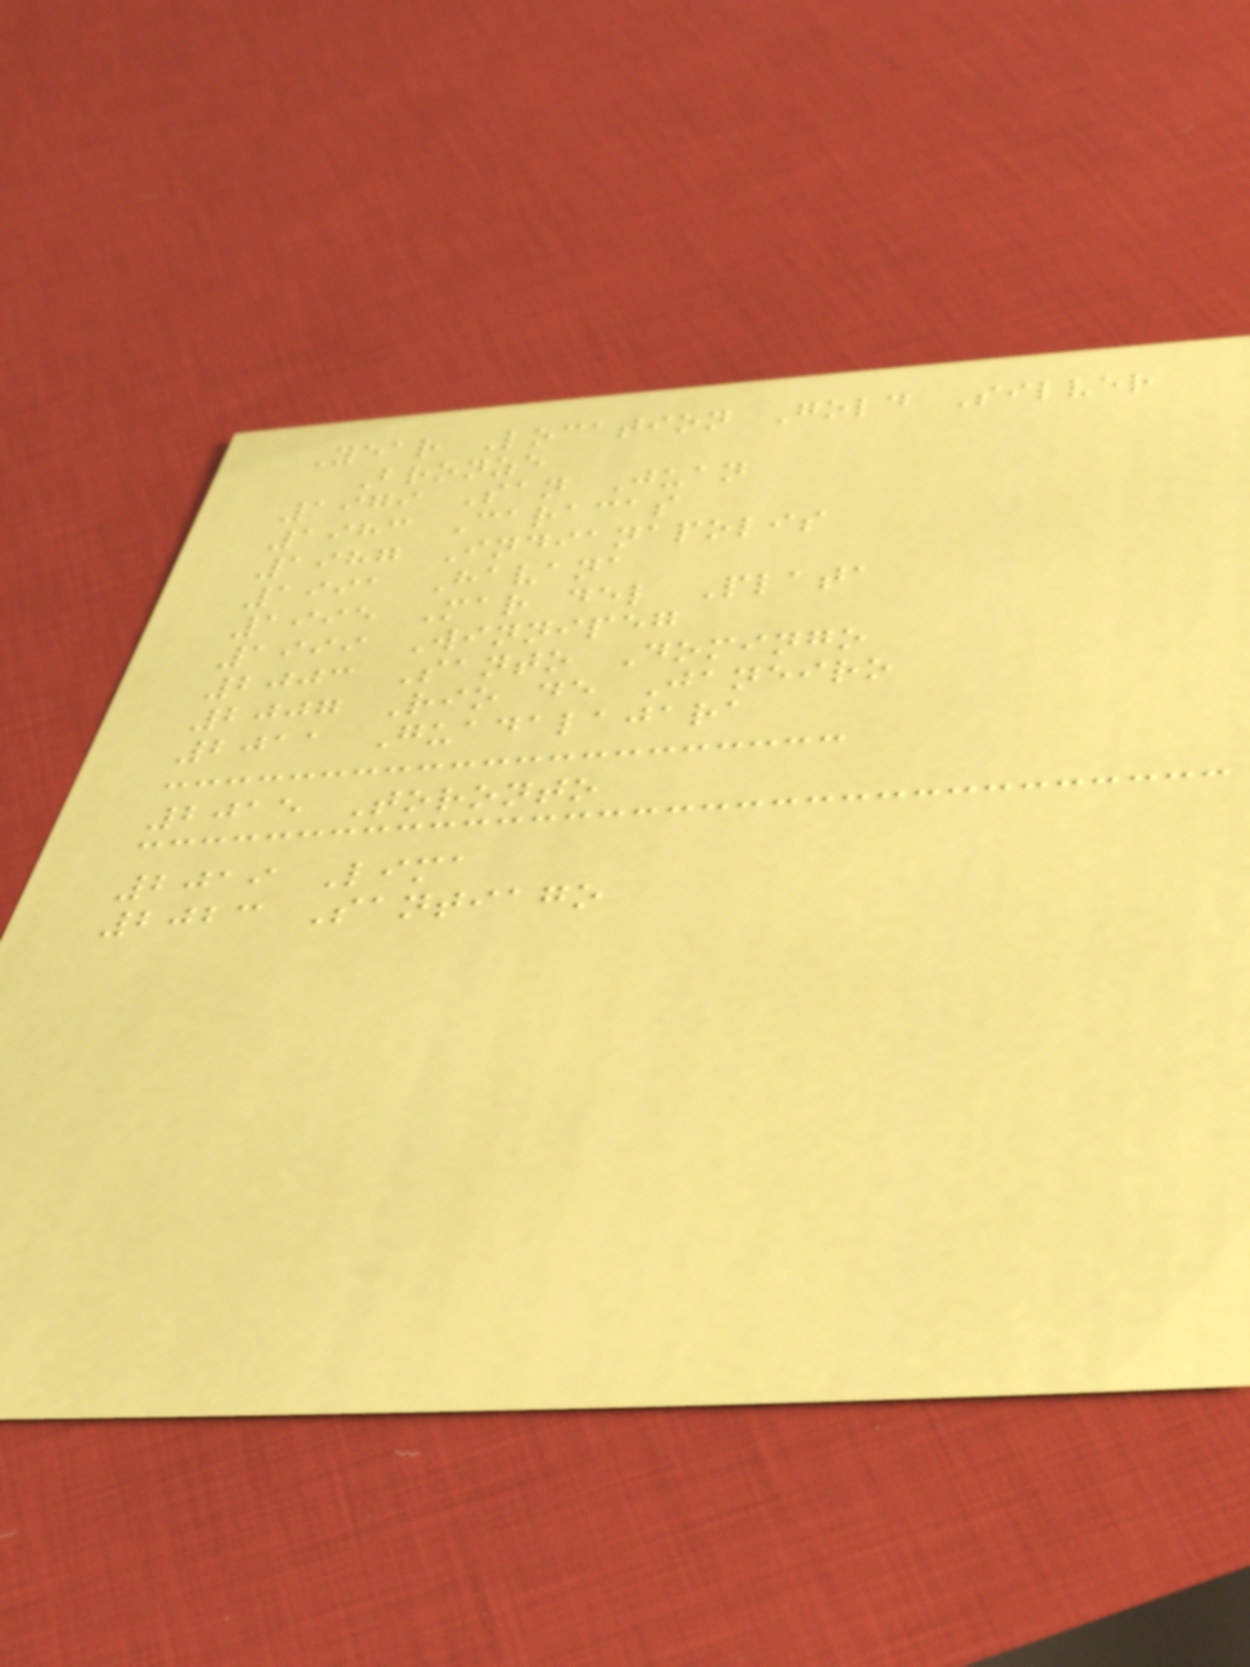Year Location Gold Silver
Bronze
1979 San Juan
1983 Caracas
1987 Indianapolis
1991 Havana
1995 Mar del Plata
1999 Winnipeg
2003 Santo Domingo
2007 Rio de Janeiro
2011 Guadalajara
2015 Toronto
2019 Lima
2023 Santiago
